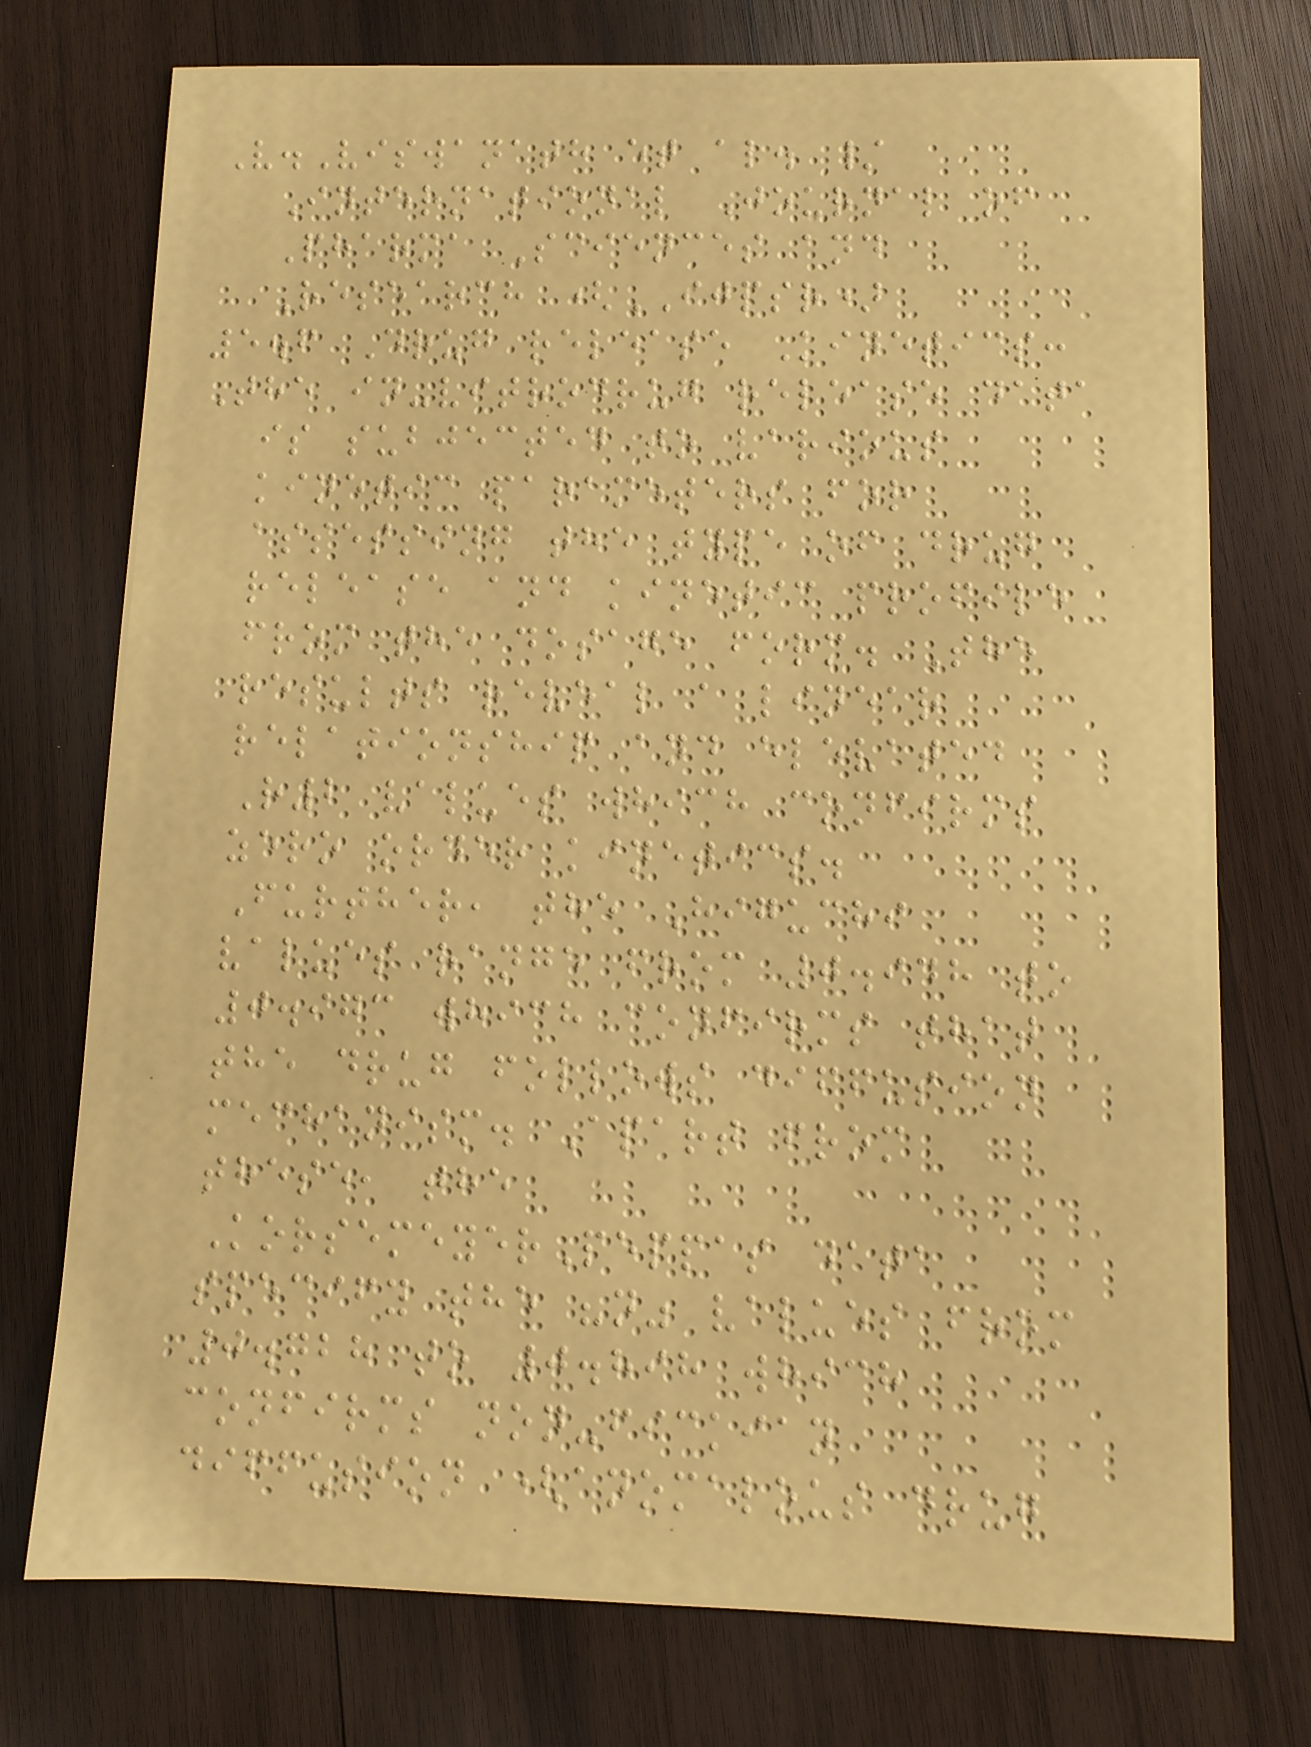V.Viswanath et al. /
International Journal of
Pharma Sciences and
Research (IJPSR)
5.6 Drug release Kinetics:
The in-vitrodrug release data
is subjected to various
kinetic parameters for
assessing the type of drug
release and kinetic profile
from the dosage form. The
results reveal a linear
relationship and elevated
R2 values which confirms
zero order kinetics.
Further, the Higuchi
values range from 0.948 to
0.973 which confirms that
the drug follows diffusion
mechanism. Apart from
these, the
KorsemeyerPeppas data
specify the "n" values from
0.728 to 0.898 which
confirms non-fickian
diffusion (anomalous drug
